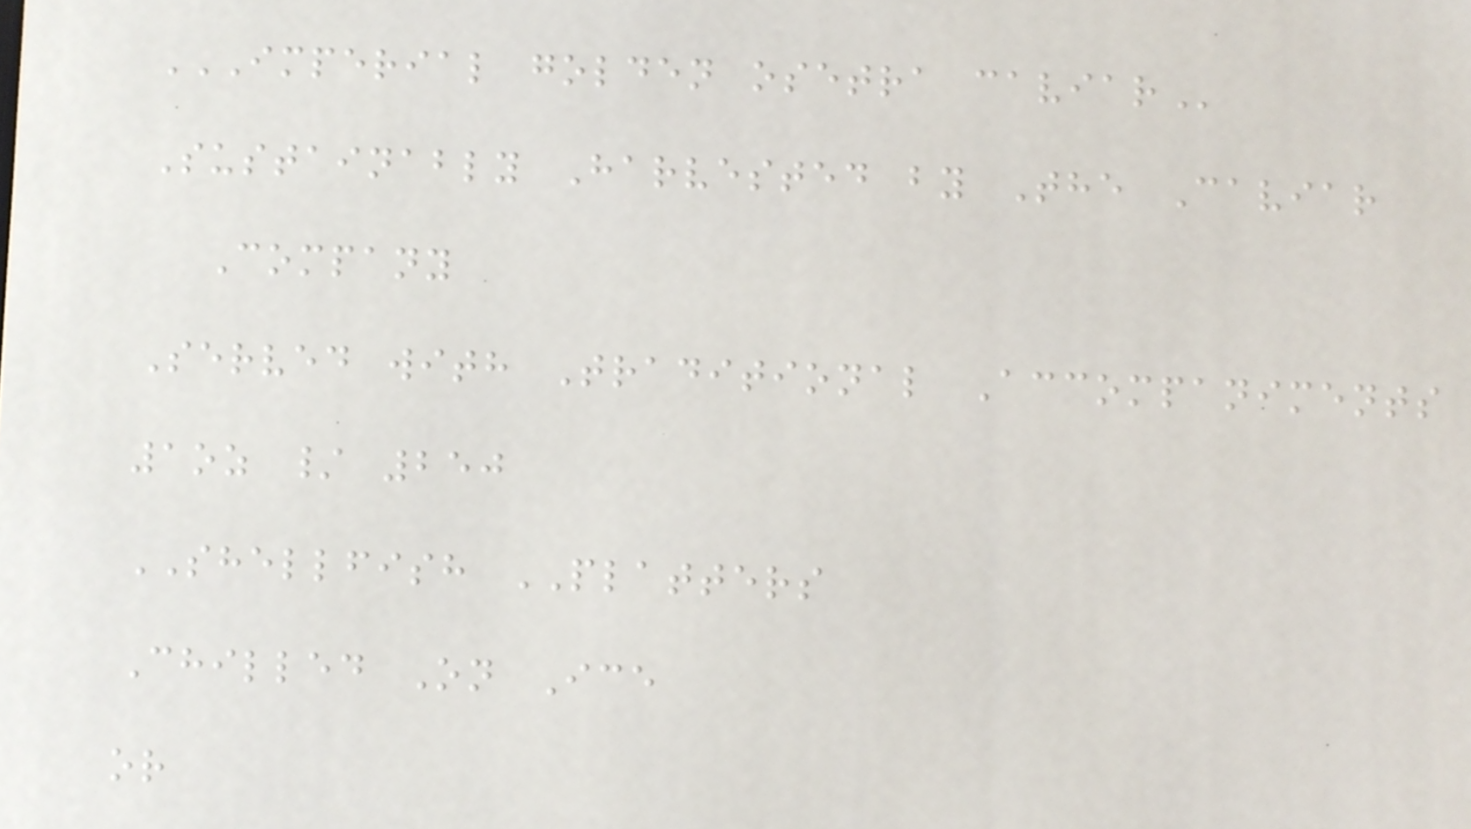IMPERIAL GOLDEN OSETRA CAVIAR
Sustainably Harvested by The Caviar
Company
Served with Traditional Accompaniments
1oz / 250
SHELLFISH PLATTERS
Chilled On Ice
or
